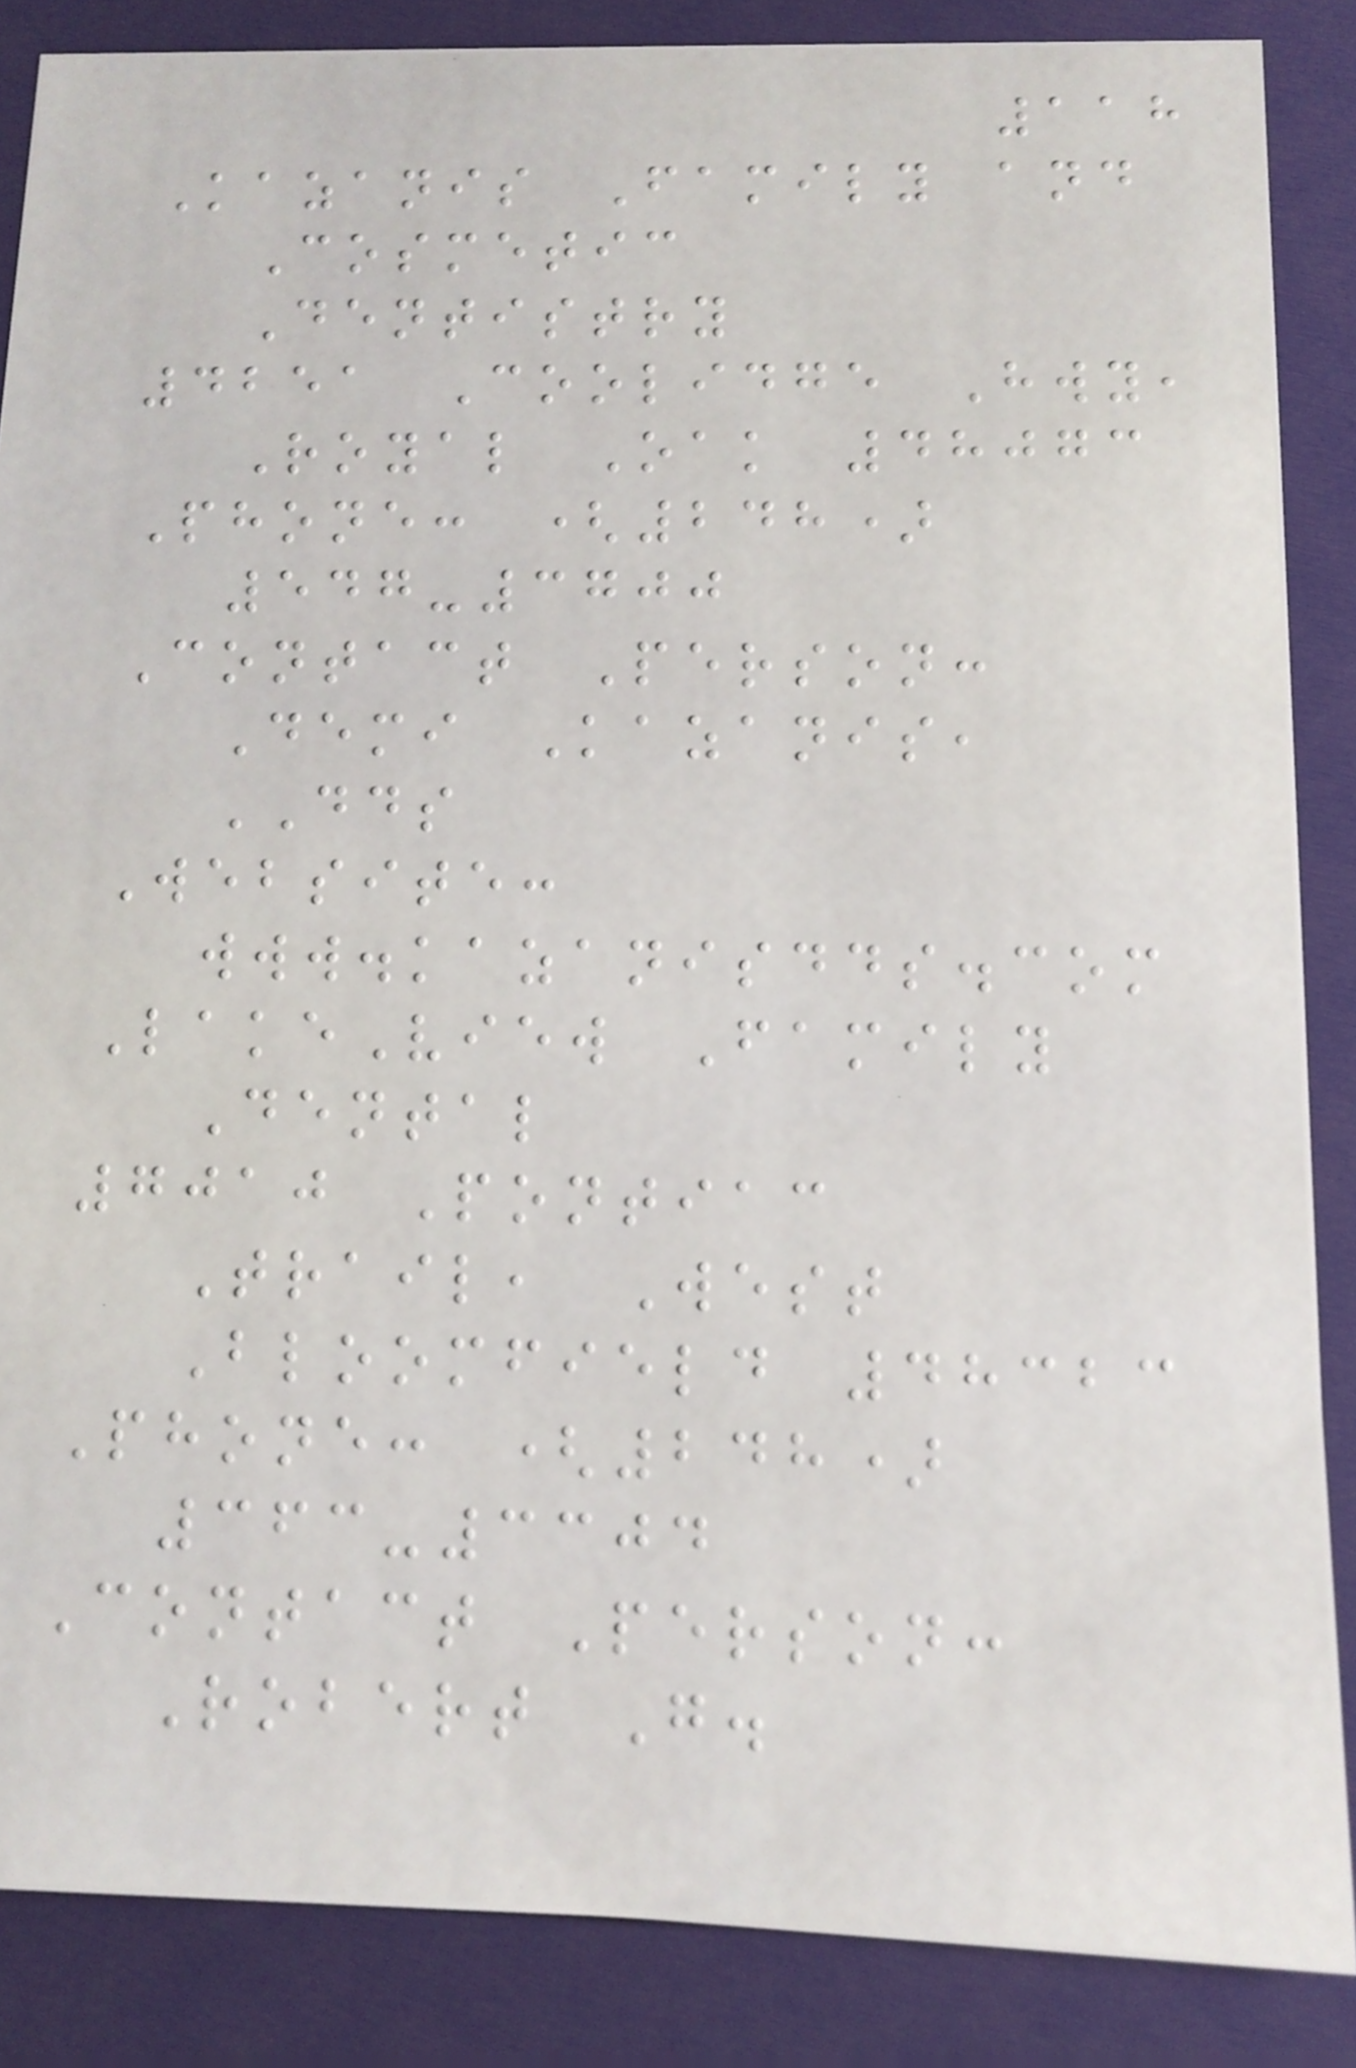118
Kazanis Family and
Cosmetic
Dentistry
4251 Coolidge Hwy,
Royal Oak 48073
Phone: (248)
547-3700
Contact Person:
Demi Kazanis,
DDS
Website:
www.kazanisdds.com
LakeView Family
Dental
7010 Pontiac
Trail, West
Bloomfield 48323
Phone: (248)
363-3304
Contact Person:
Robert G.
